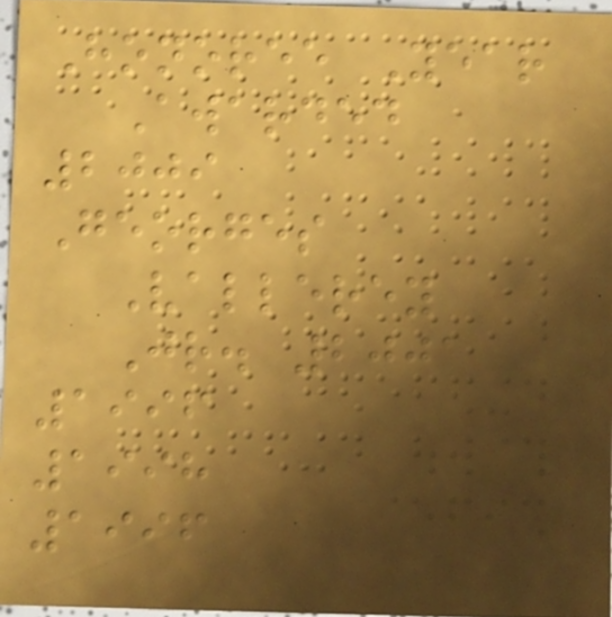Honoree Year
Awarded
2009
Georges
Vallerey
Jr. 2001
1996
1998
1996
